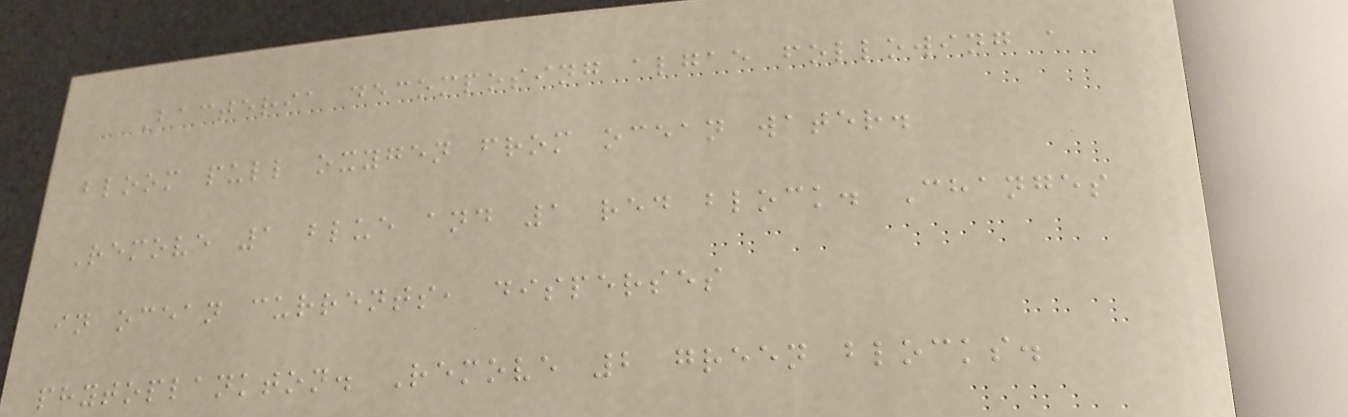Bacteria decomposing algae following a
bloom pull oxygen from ocean water.
Remove 1 blue and 1 red block. Changes
in ocean currents, disperses
phytoplankton. Remove 2 green blocks.
